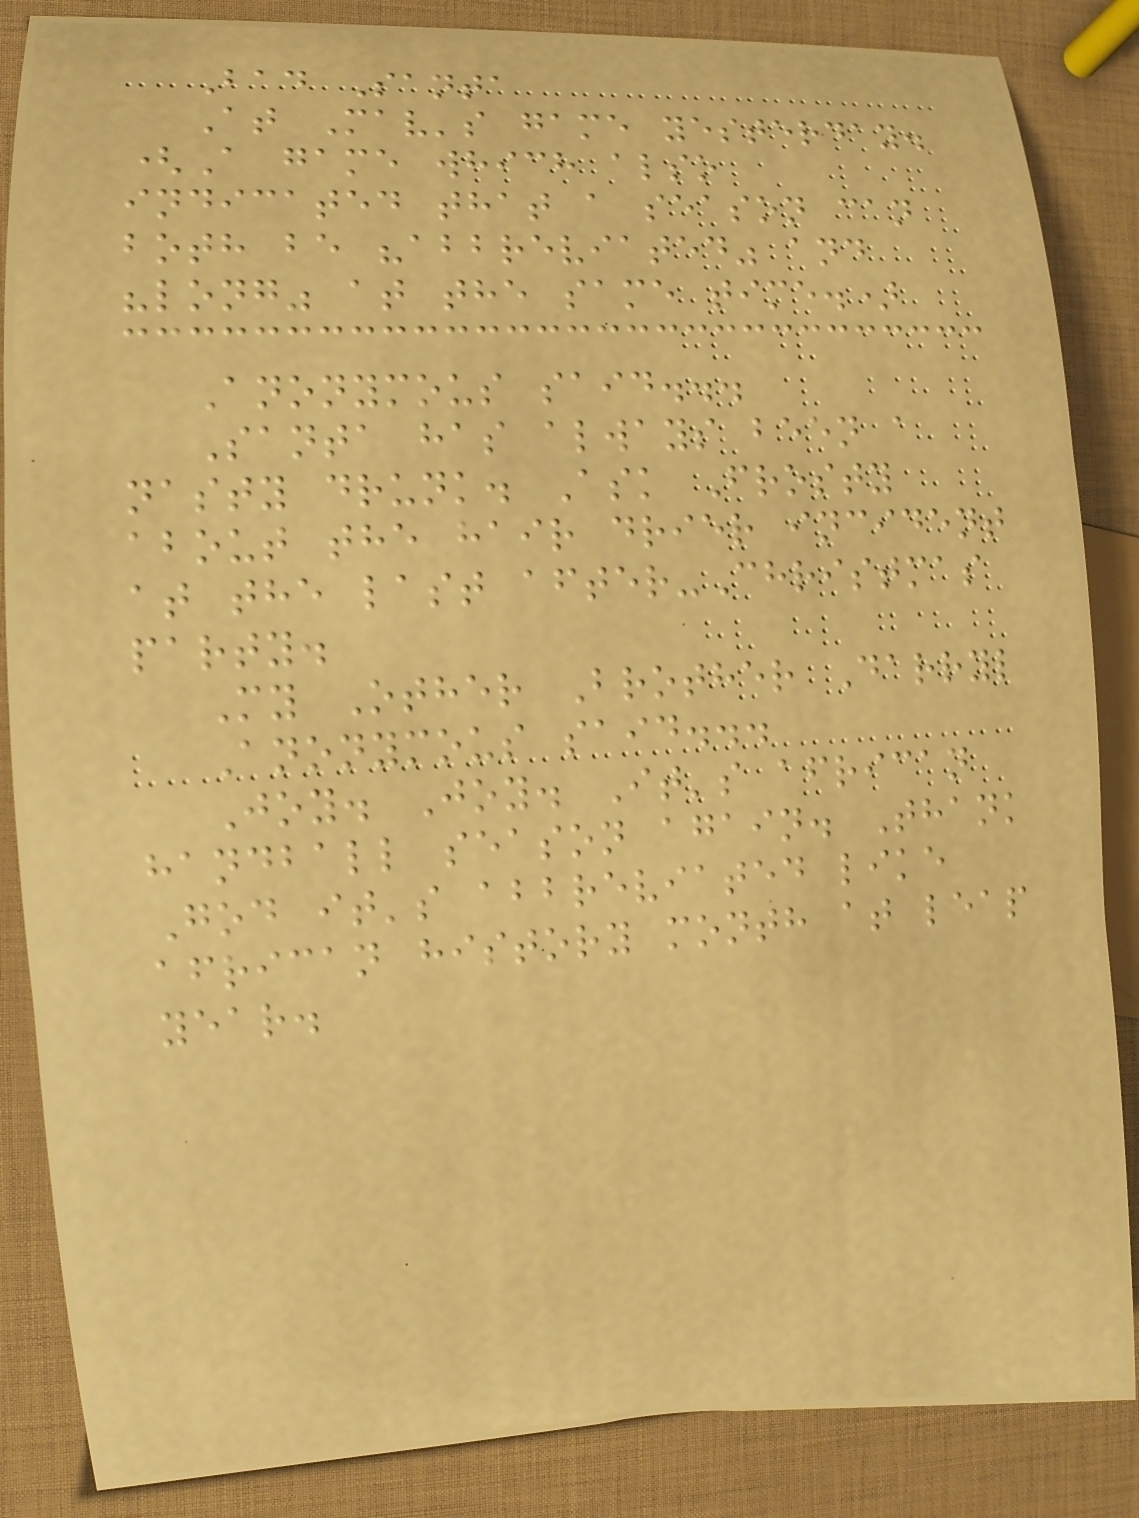Bad Santa
At Mav's game yesterday.
(A game which also
indicated that a season can
both be "abbreviated" and
"long" at the same time.)
Anonymous said...
Santa has always been a
nasty drunk. Ask Frosty
about the hair drier incident
at the last after-Christmas
party.
My Other Brother Darryl
Anonymous said...
Joy. Joy. It's african
handball season again. Thank
God it's abbreviated like
african history month at leap
year.
